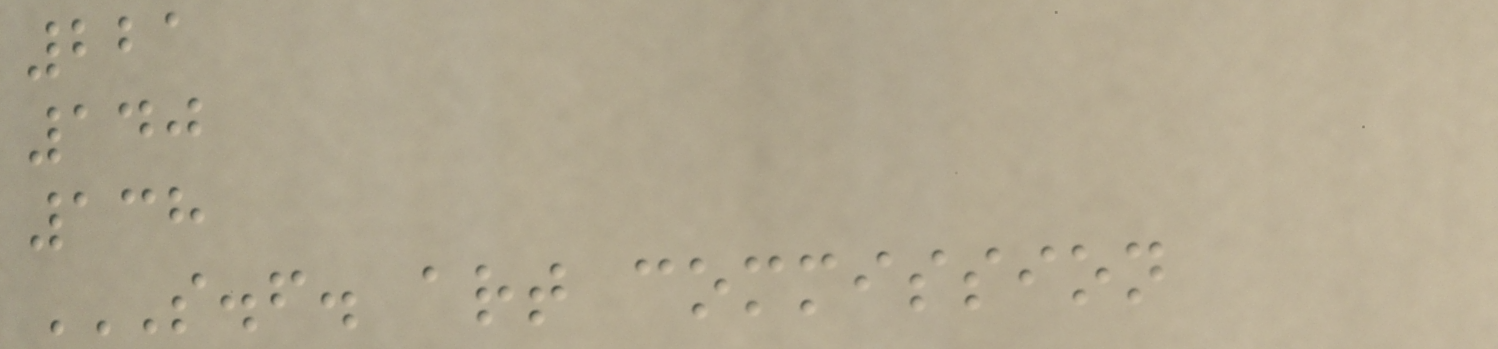221
140
138
S.F. ART COMMISSION
